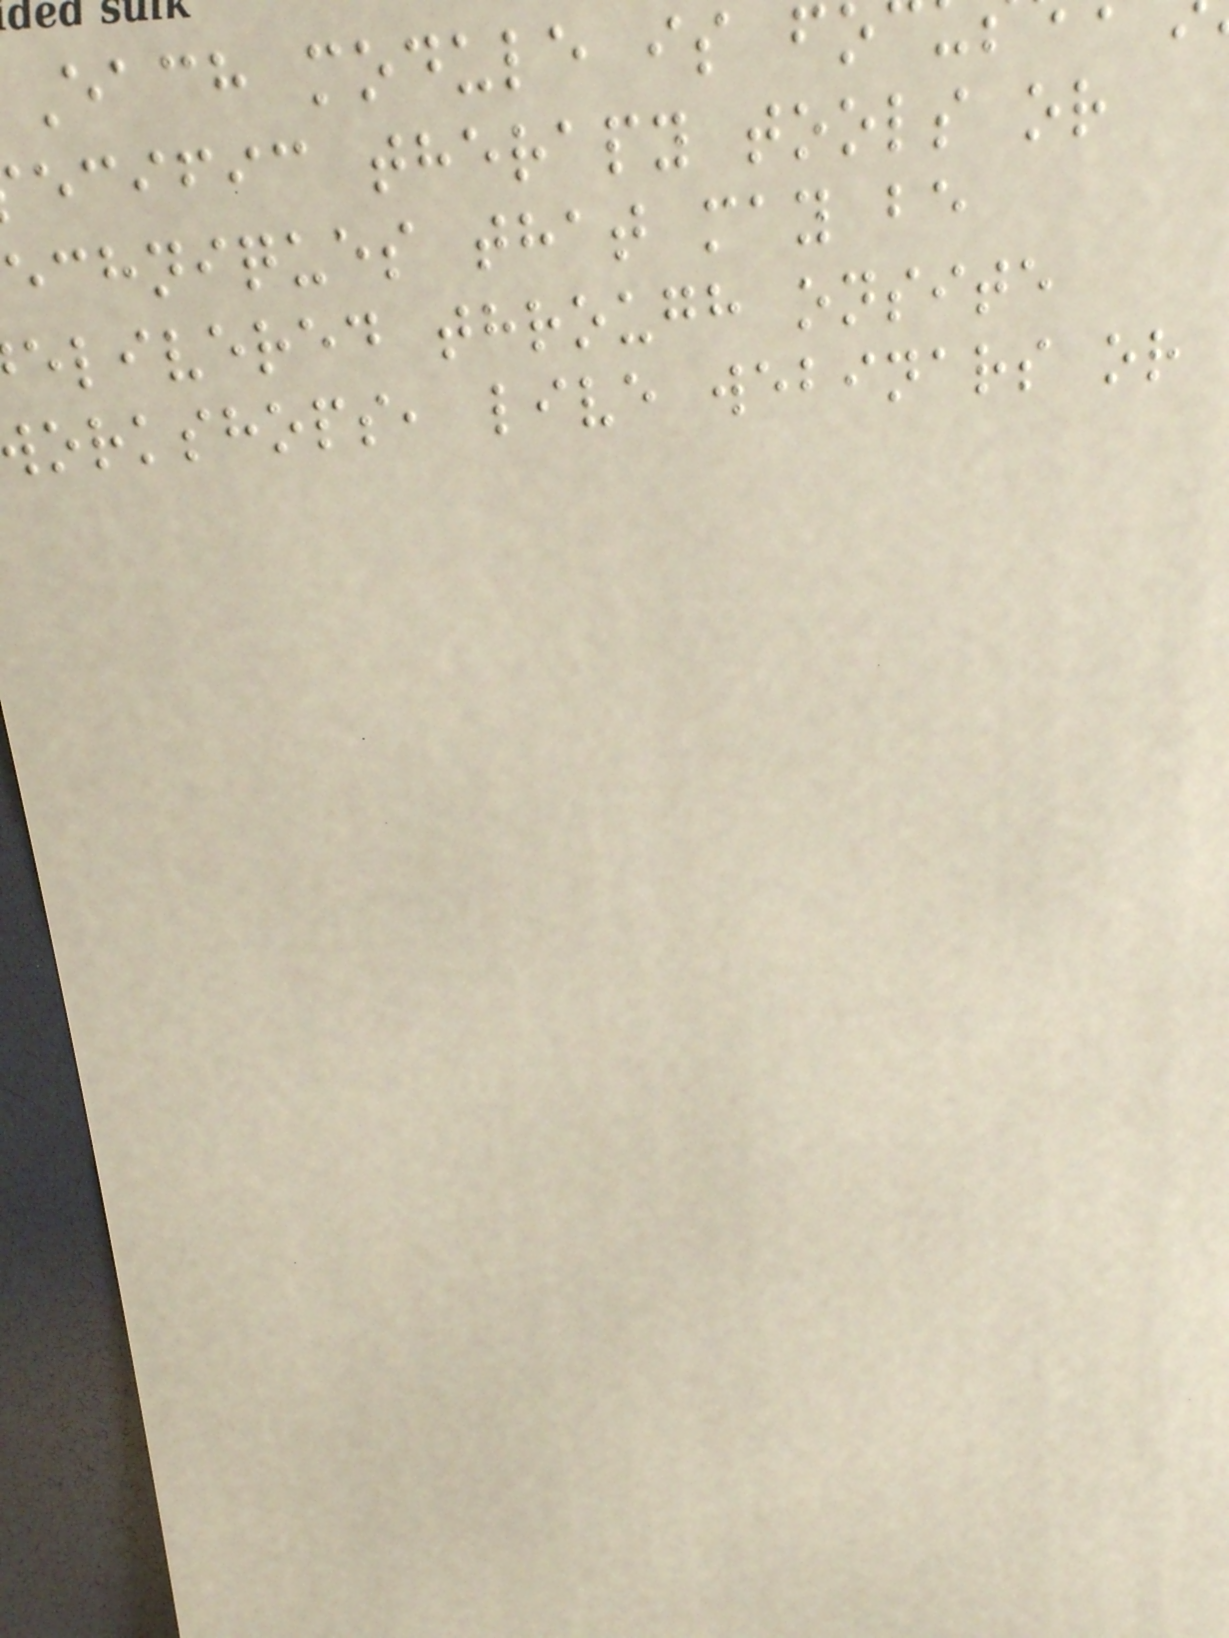Each module is f
ecific therapy tools or
echniques that may be
elivered through onsite
orkshops, live webinars or
